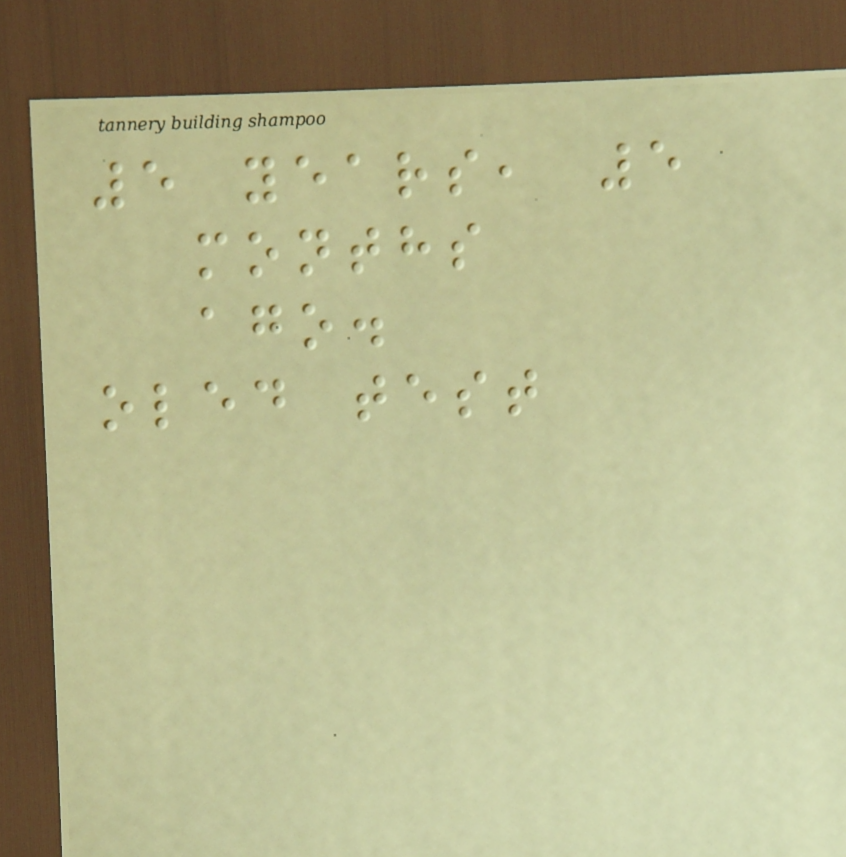5 years, 5
months
ago.
oled test
